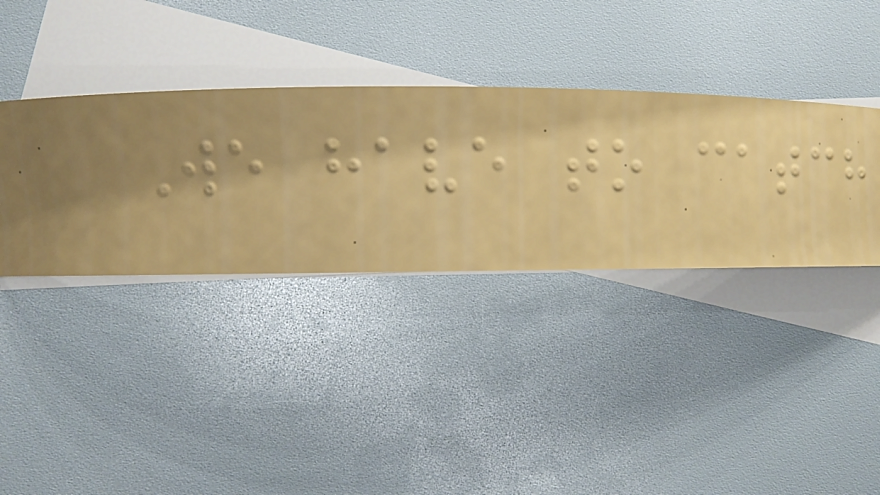We have to catch
